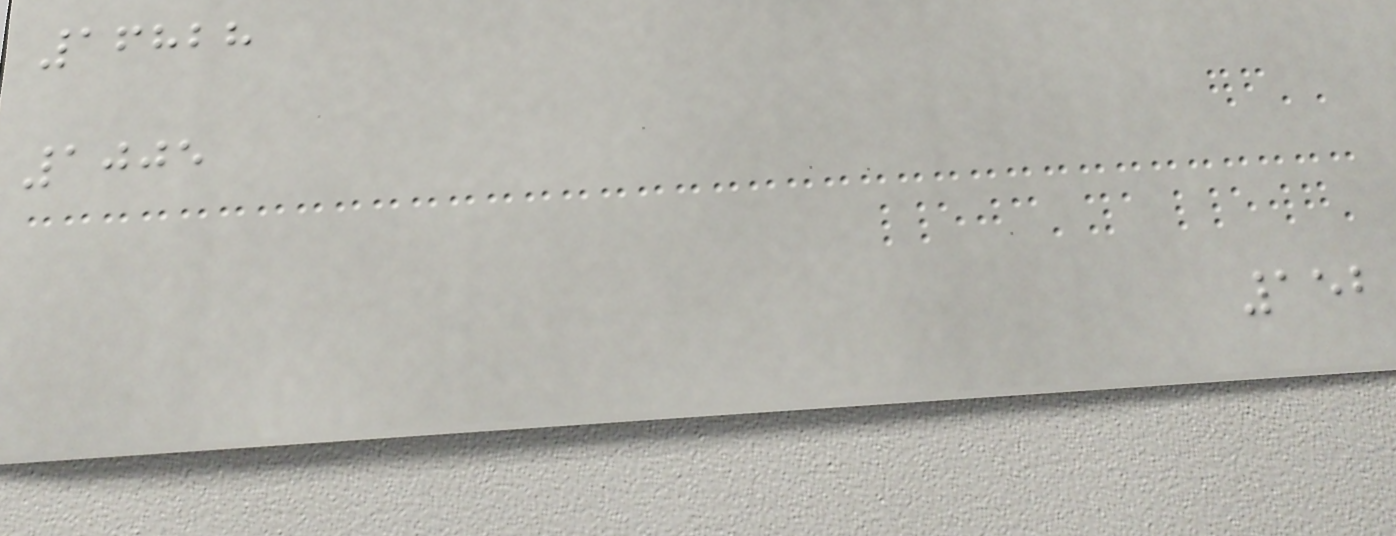16828
1005
152
